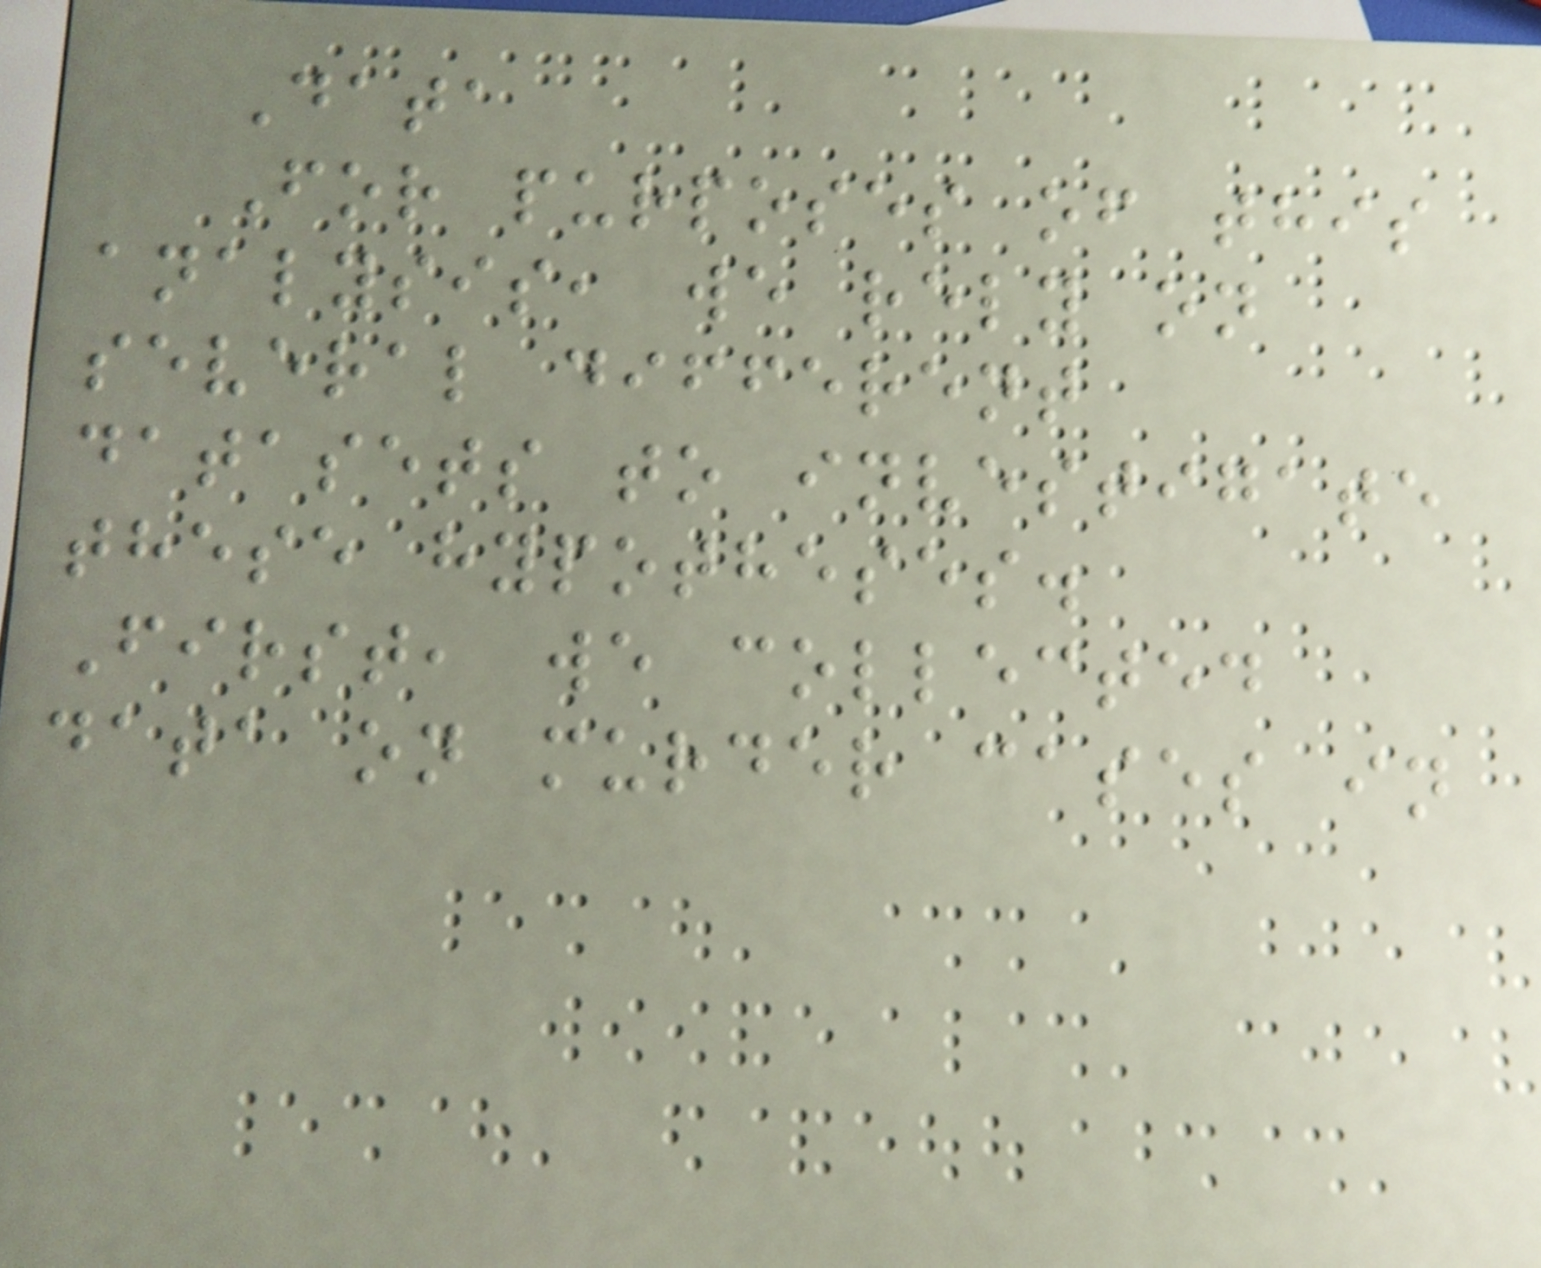Data
For purposes of this
analysis, we rely on
several different
datasets to investigate
these hypotheses.
First, we collected
data on murder cases in
